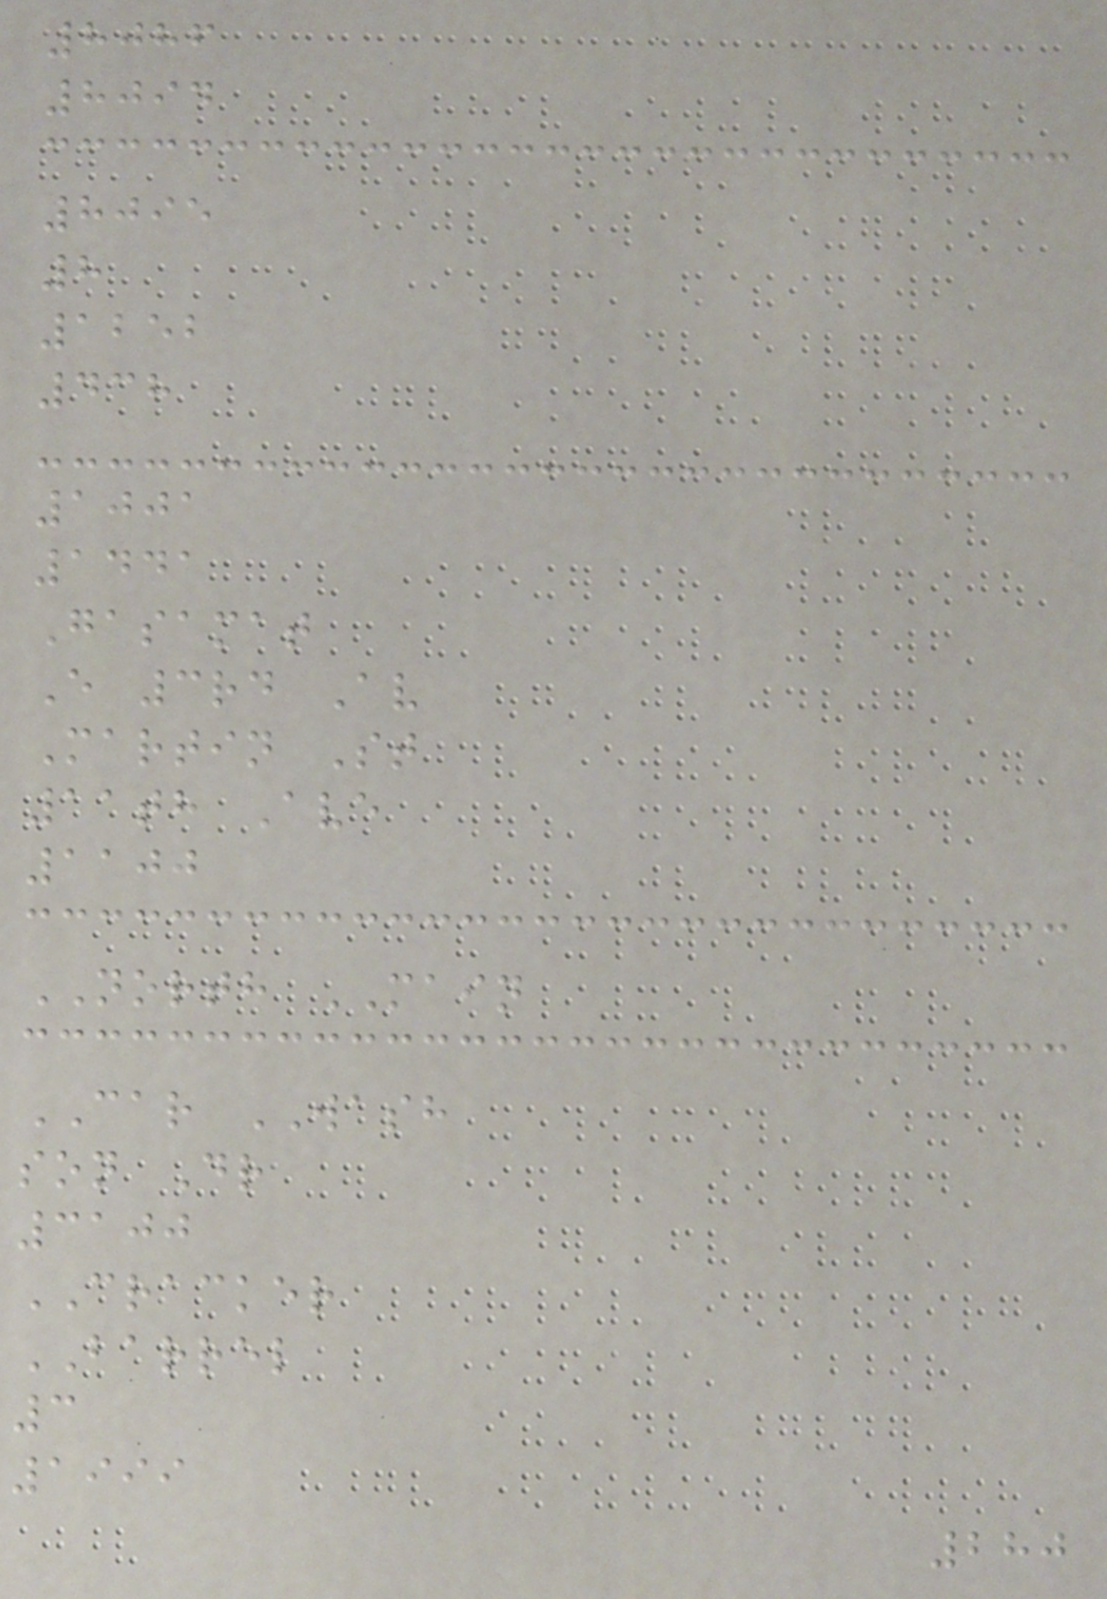8086
8094
8095
8
1252
438
1001
1441
Gasamat
E 3rd Av
Martin St
11th Ave
1100
NORTH MAIN
CAR WASH
son Dr
3100
CRACKER
BARREL
3
1999
280
